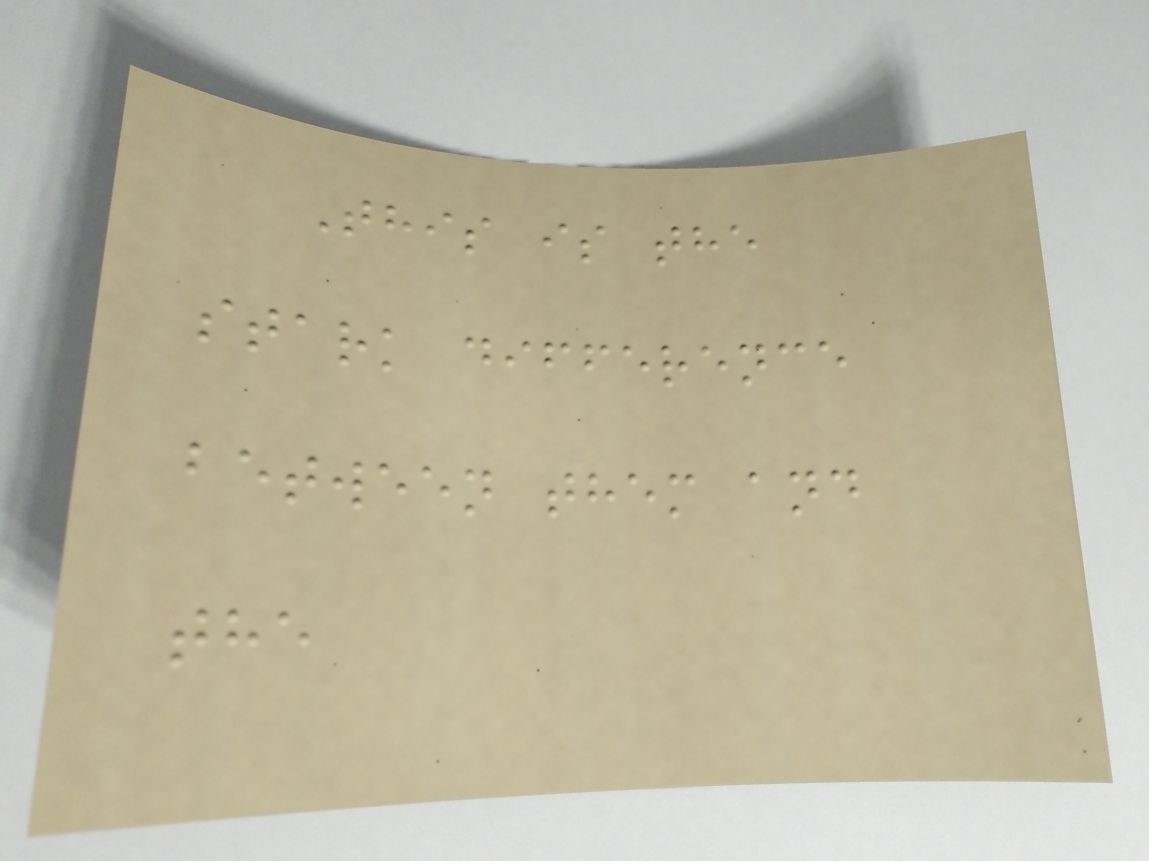This is the
stark difference
between them and
the
